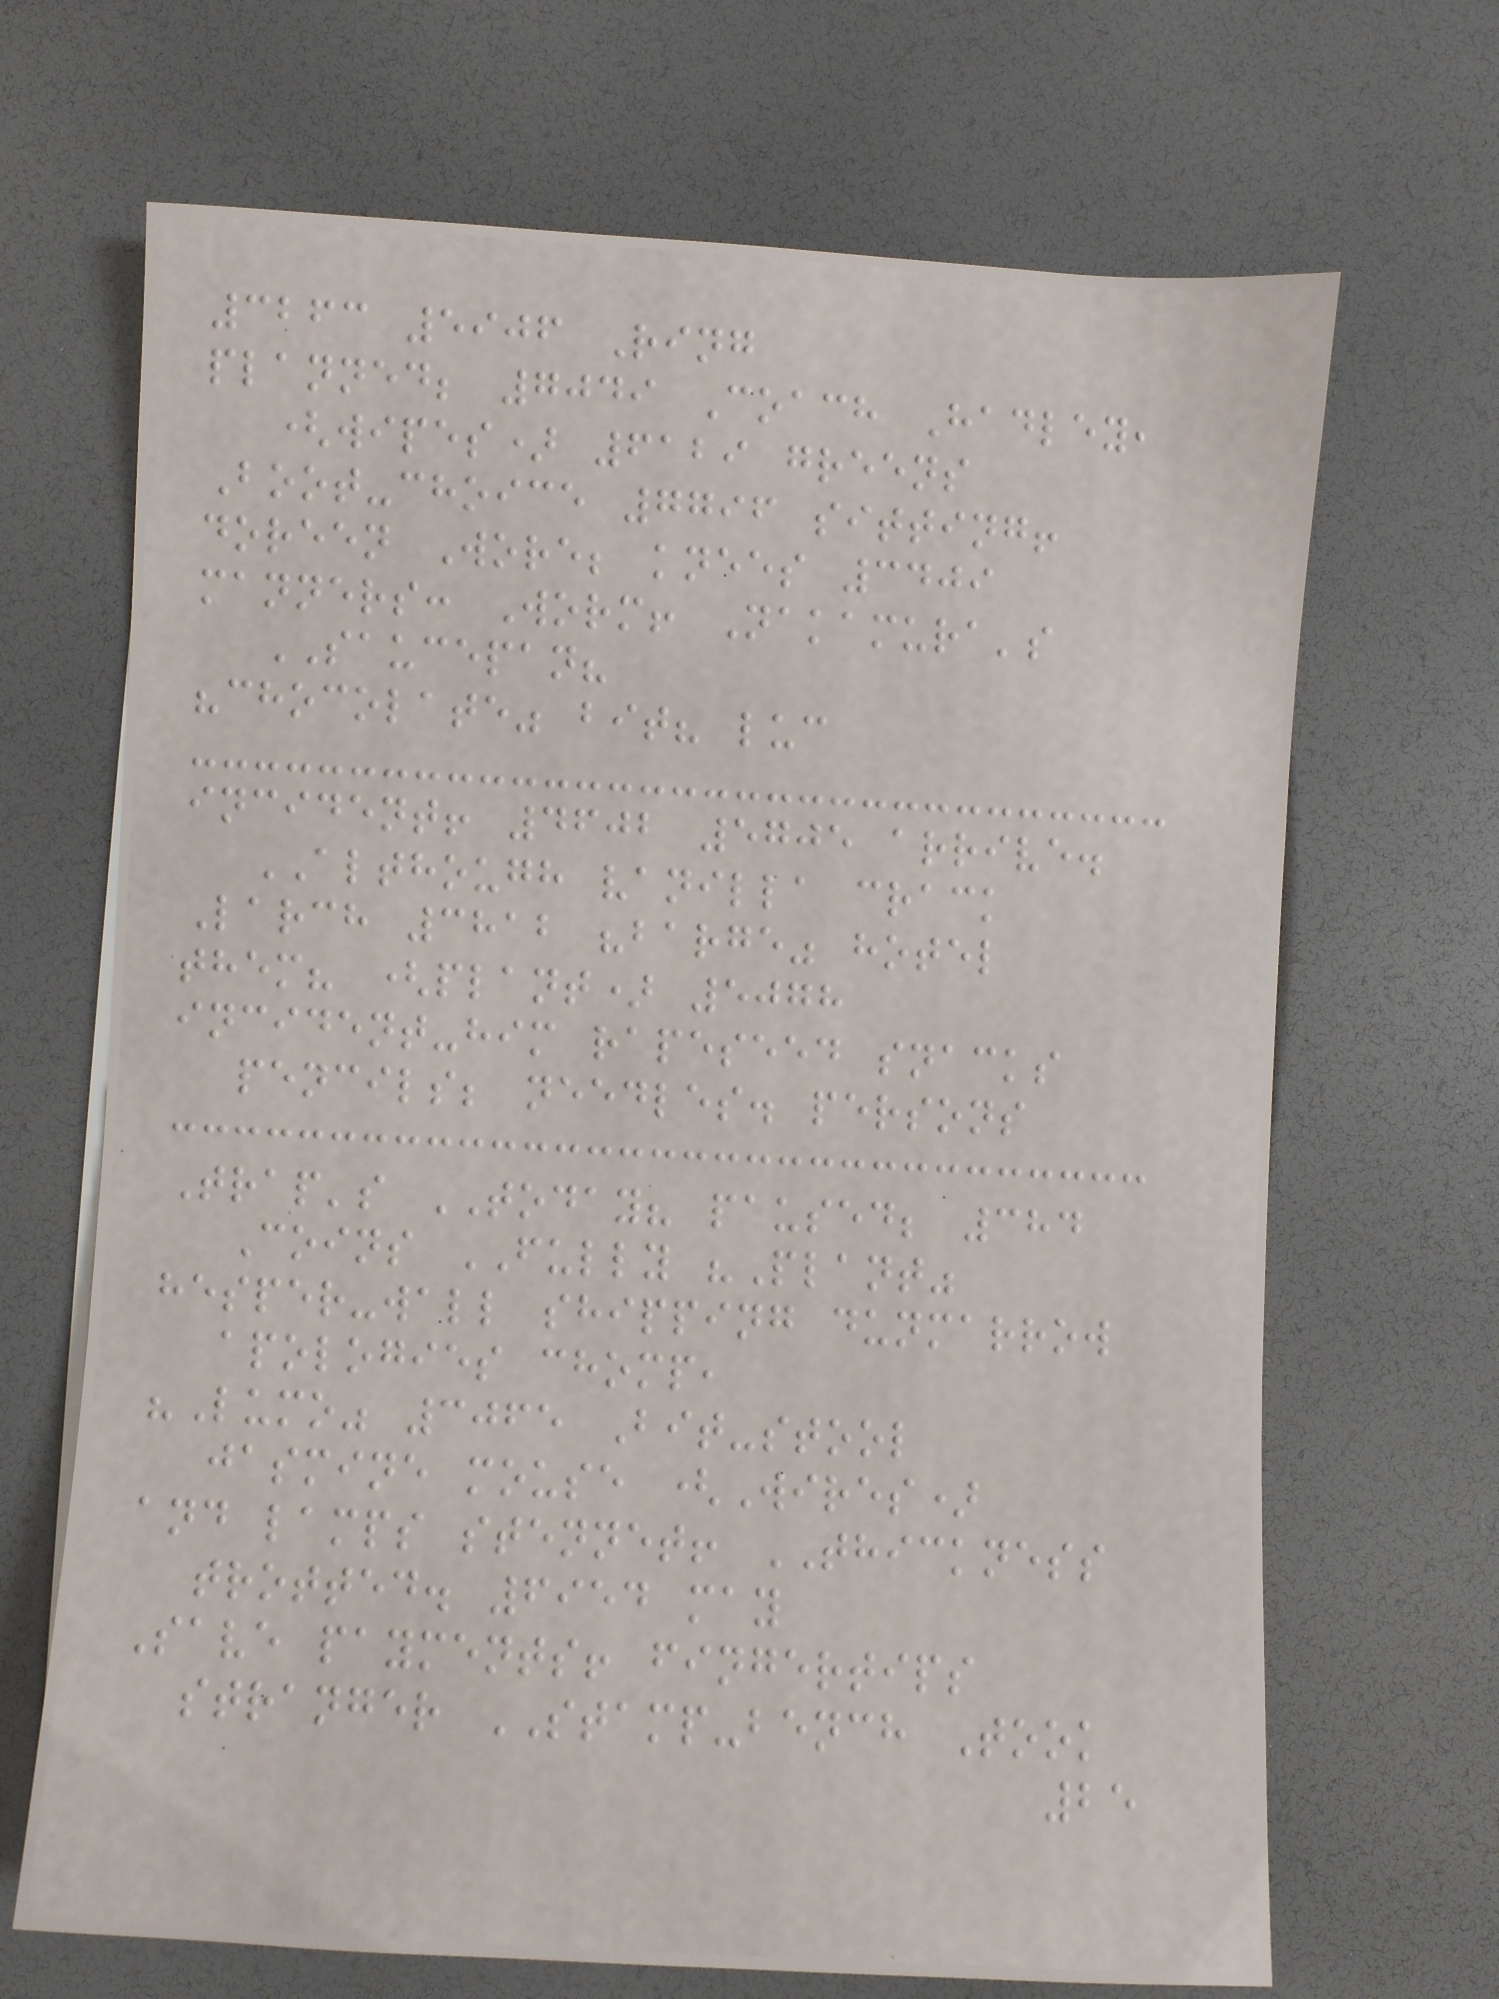3263 5906 Ring
planned; 7049 Coach Hadley,
(wipes) 6129 greens
Boot-choice 7796 sitting!
doreen Wore; knees 3409
manners: Worm! Nakamura's
SAUCEPAN?
"chocolate" bit? luc
incident! 4602 5705 arrive.
ALTHOUGH vanilla crack
Larch 3812 "barge" hotel
them? (plant) 5078
incident-him rapeseed snacks
pencils; needles. persons
Trap's TODAY? paused; 384
Coins FULLY "Plant"
hesper-wall shipping dunmarrow
apologies chomp,
"Lumo" 3065 Bit-stool
jasmine mouse (Wires)
and lamps stennet! THICKNESS
trotted. 6954 may
Save payments! fingertips
stranger STAMP-bench Took
25
